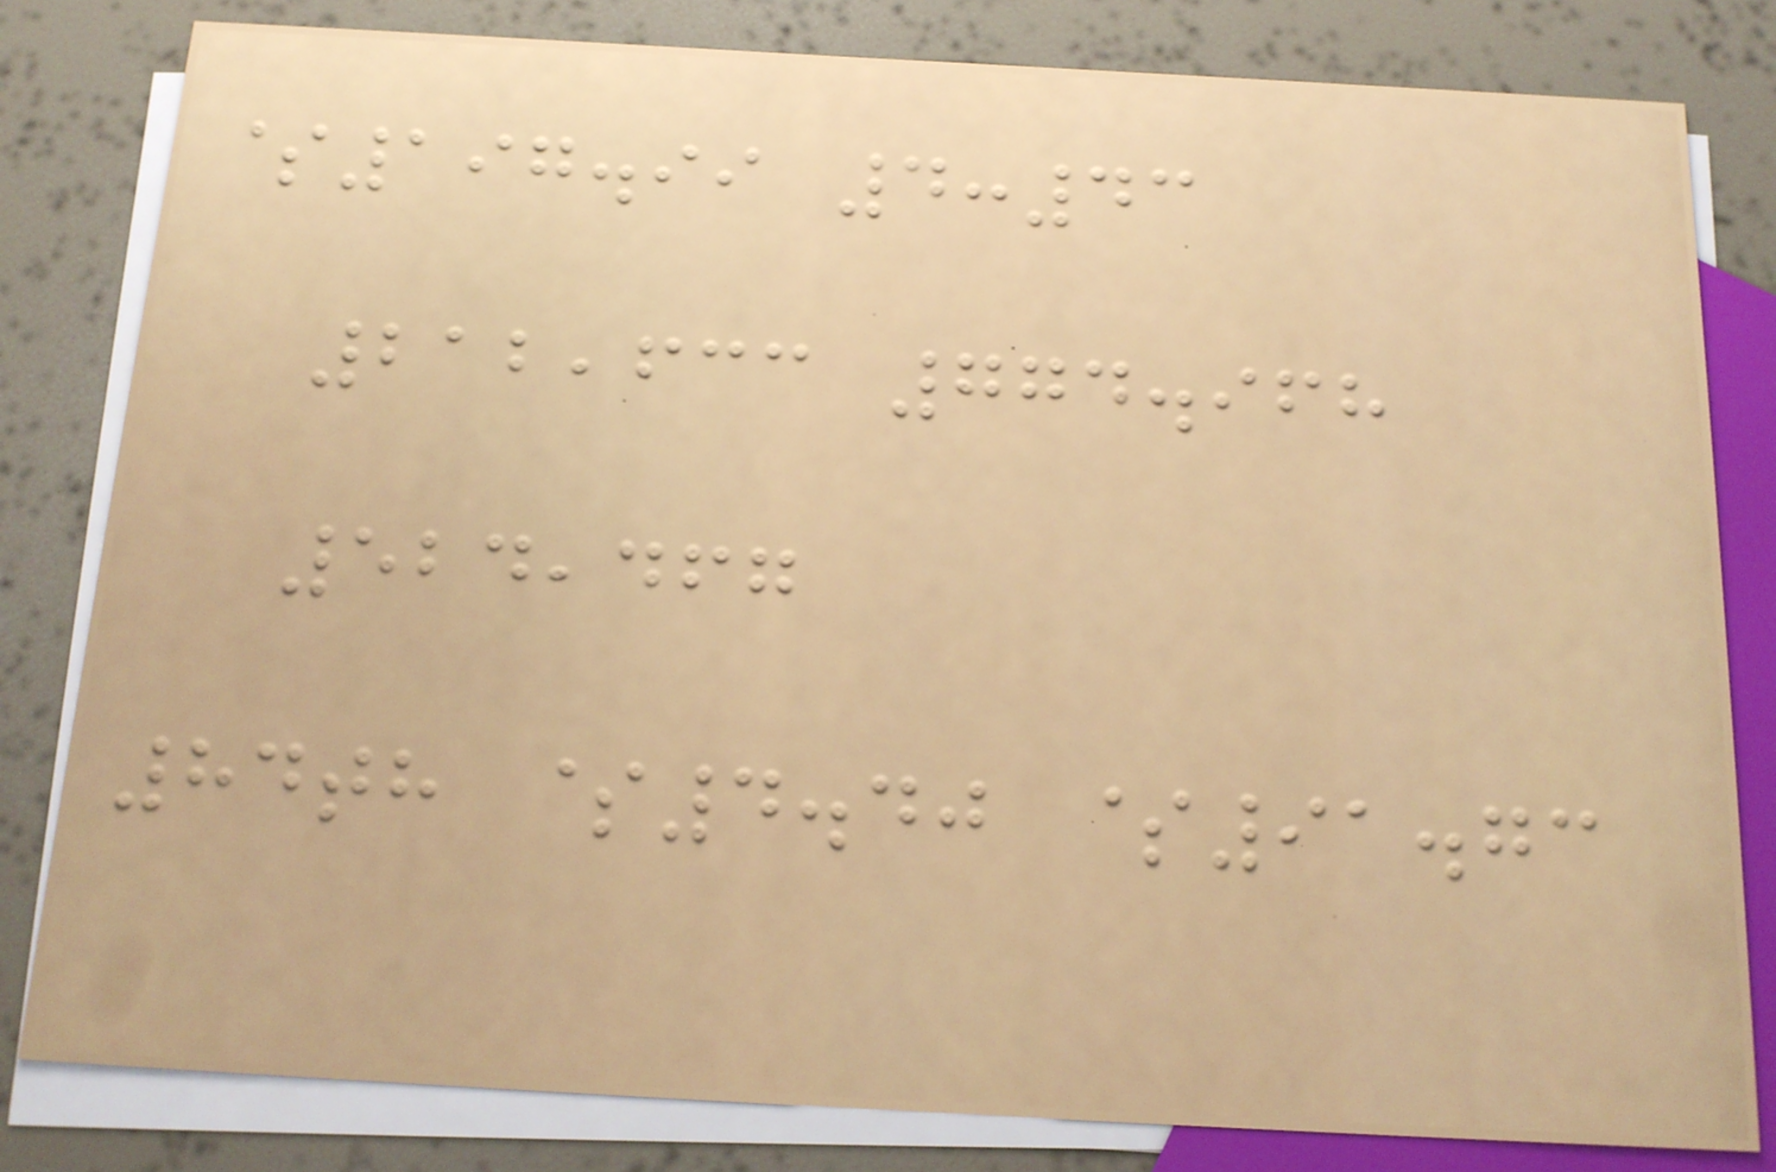$197.99 4:43
212,633 774.968
524,467
84th $4.40 $91.73
